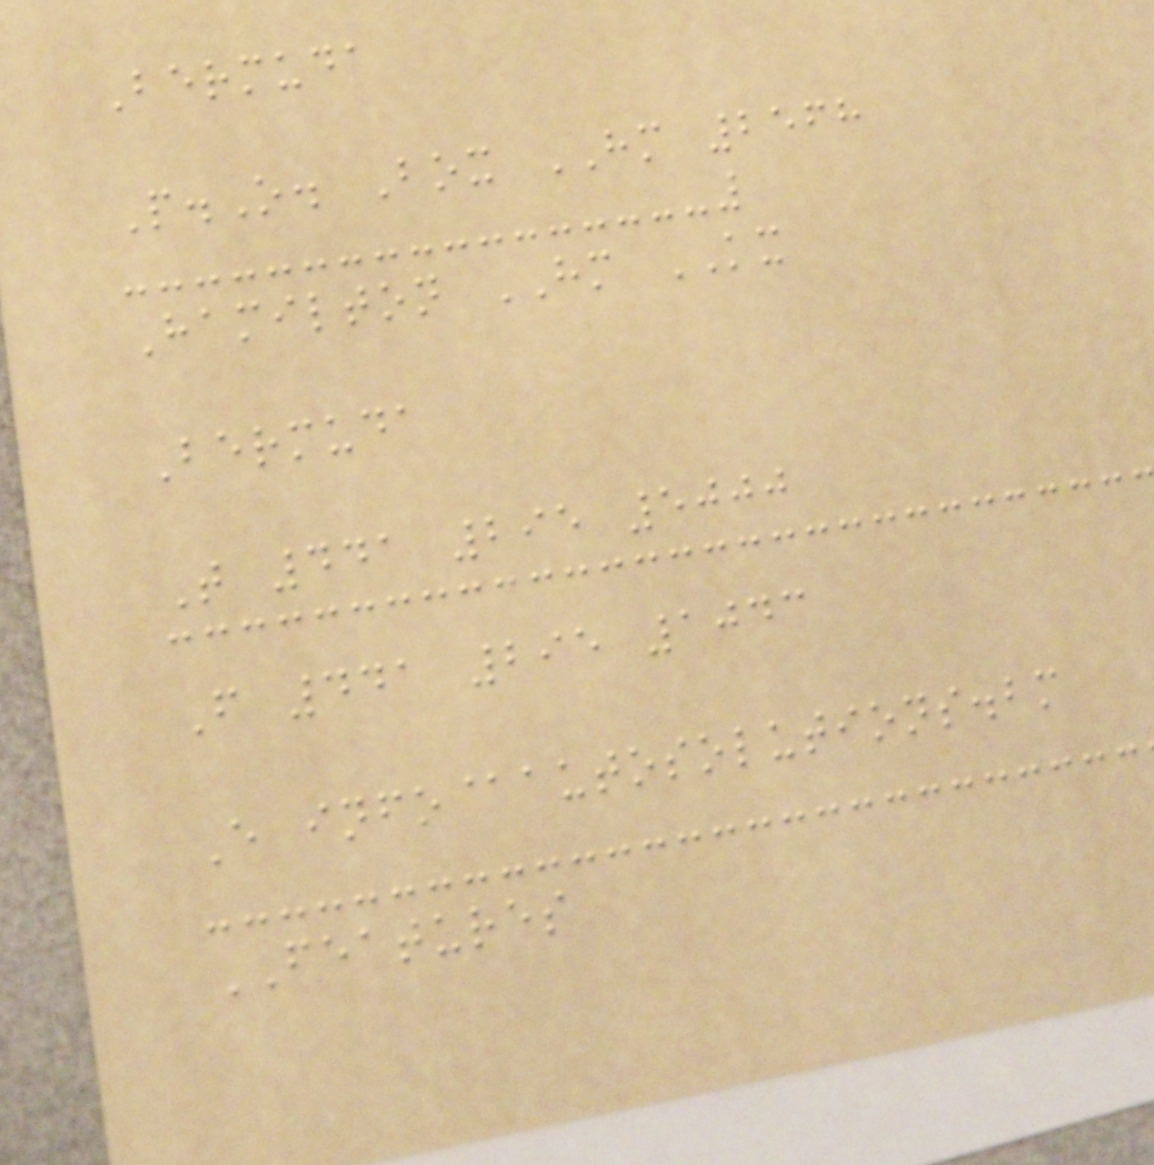Bermuda
P.O. Box HM 2568
Hamilton HM KX
Bermuda
T 441 295 5000
F 441 295 1043
E info@autosolutions.bm
FEATURES
